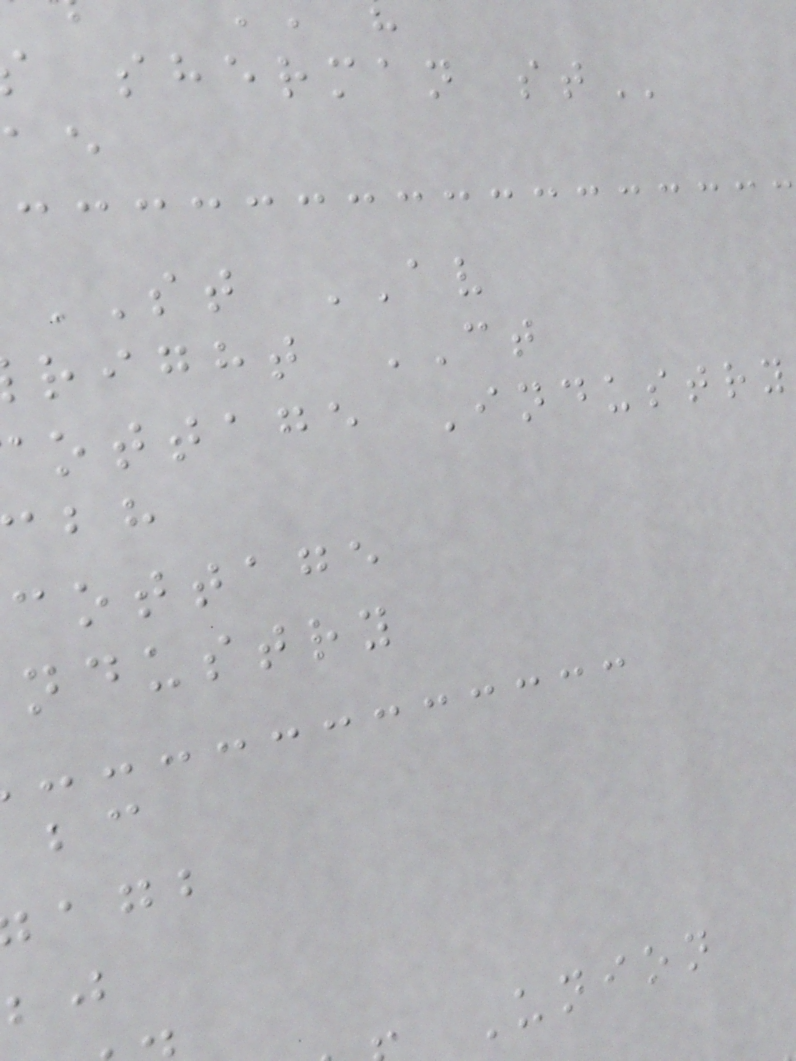sherman
ST AV
right CT
ottage Industry
cottage
ndustry
Union
